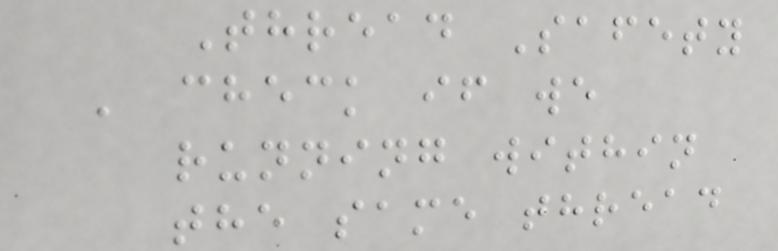Thread Safety
' check if we
running within
the same thread
